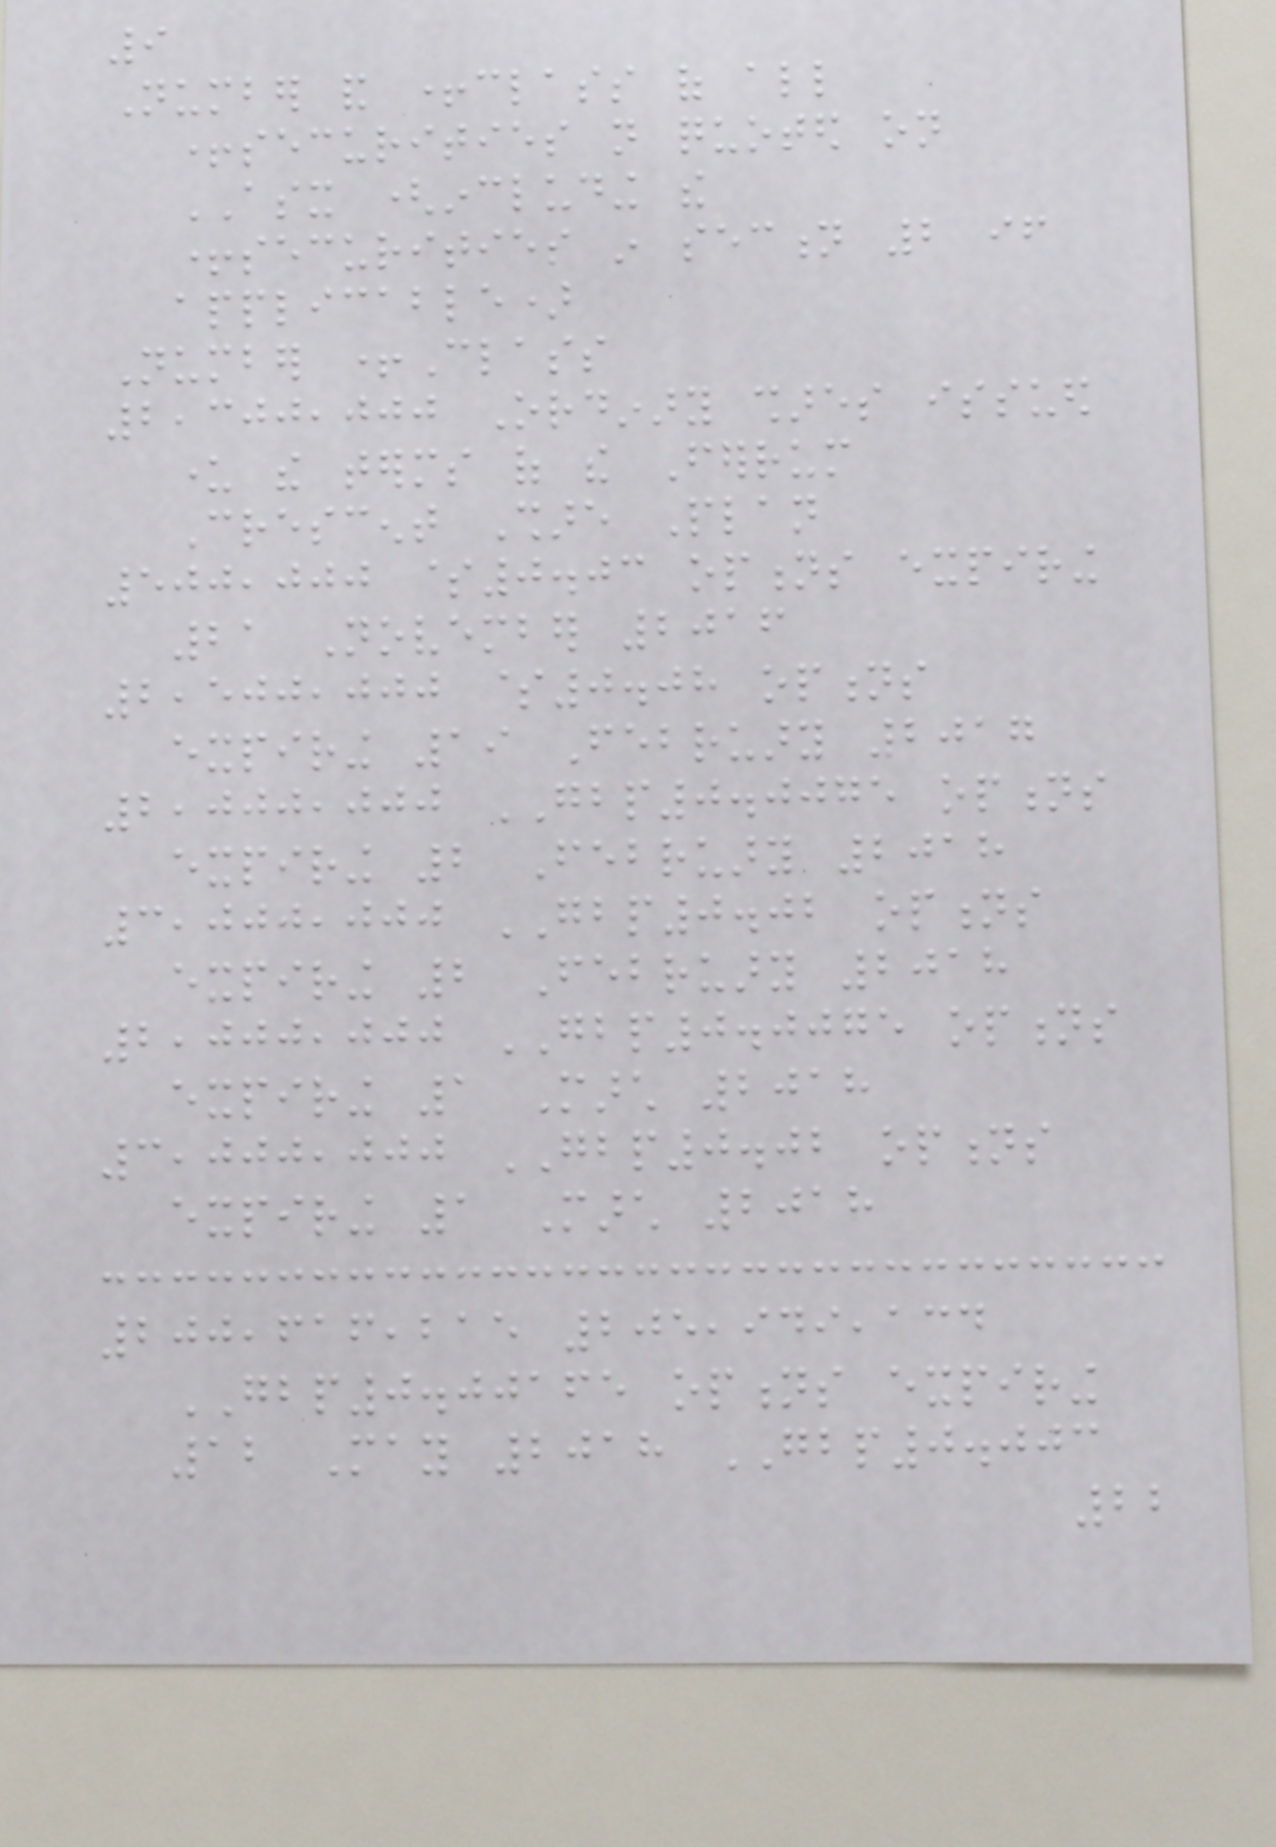9
Number and +class of all
+securities not quoted on
ASX (including the
+securities in section 2 if
applicable)
Number +Class
2,300,000 Ordinary shares issued
under the terms of the Ferrum
Crescent Share Plan
500,000 $0.03 options expiring
21 November 2016
2,500,000 $0.08 options
expiring 19 February 2017
2,000,000 GBP0.0075 options
expiring 2 February 2018
3,000,000 GBP0.02 options
expiring 2 February 2018
2,000,000 GBP0.0075 options
expiring 1 March 2018
3,000,000 GBP0.02 options
expiring 1 March 2018
200,616,215 205,949,134
GBP0.00165 options expiring
12 May 2018 GBP0.003
22
